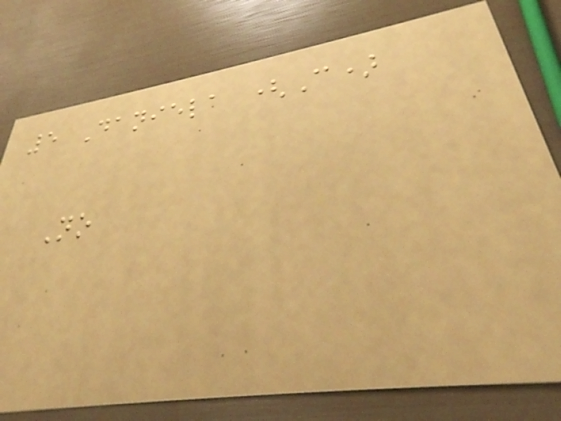5 Daniela (C)
No
